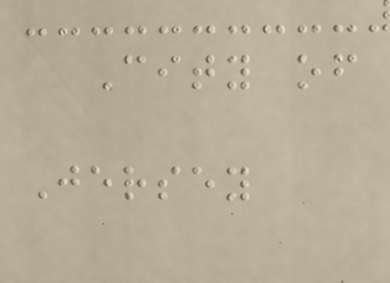City of
Jersey
